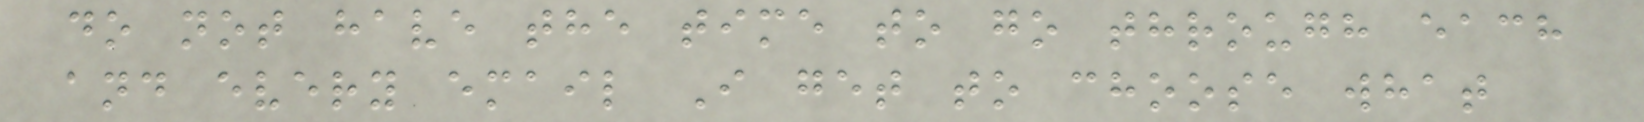do not have the time to go through each
and every email I get to choose what
